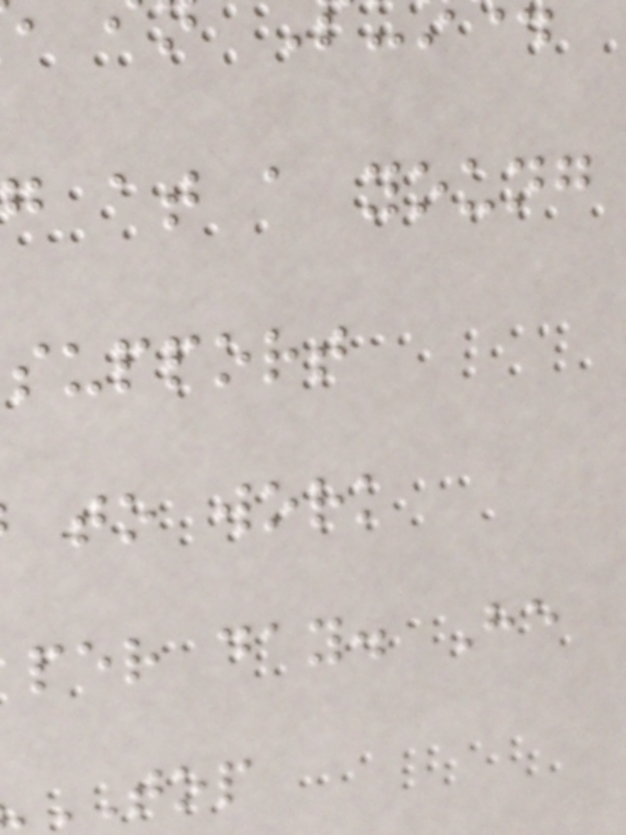g at a young
support
to work
per day. He
